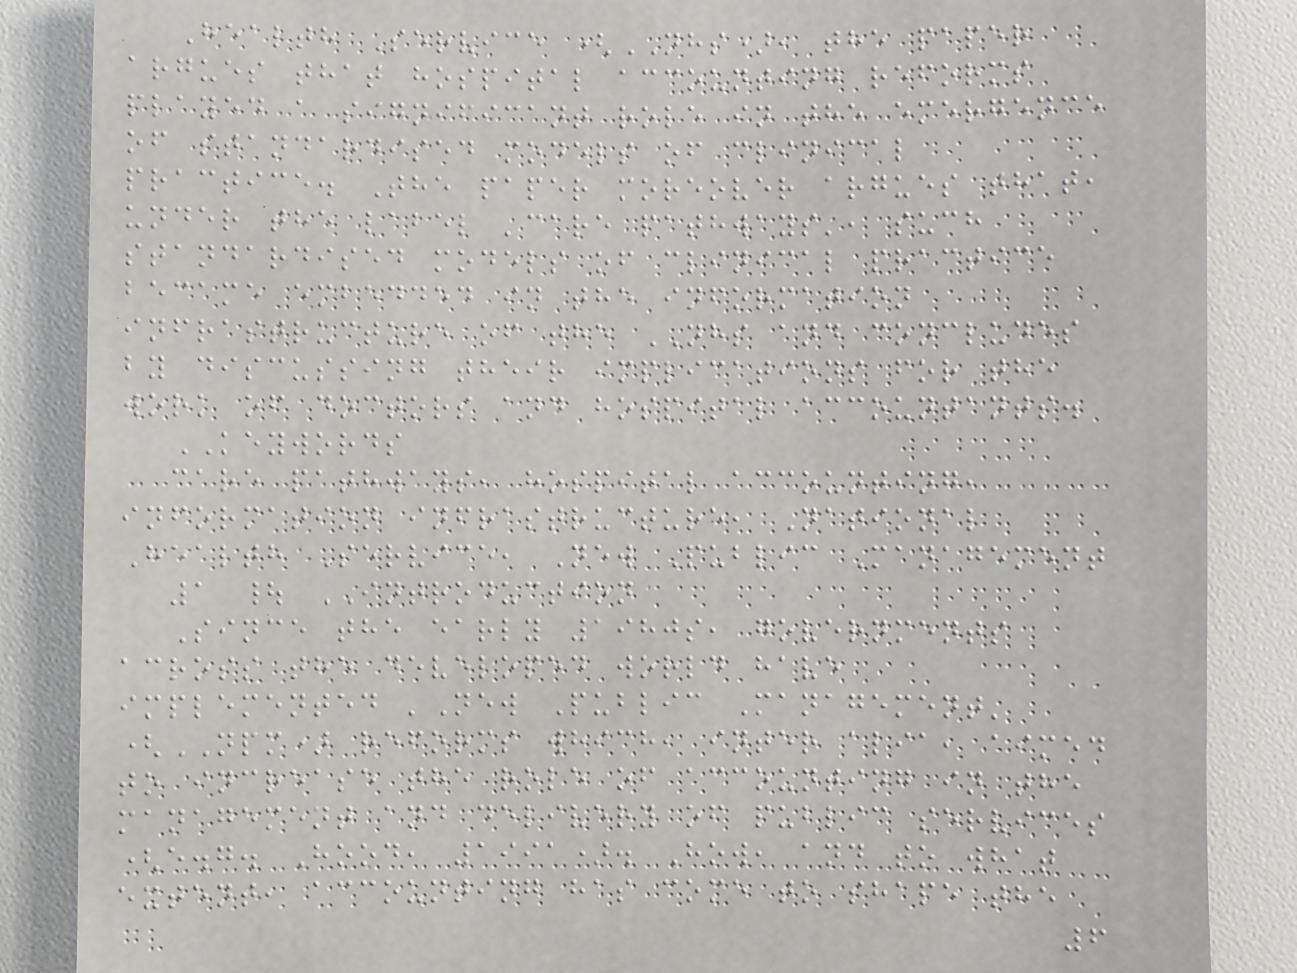Health Service (NHS), the paper
argues that hospital accounting reforms
played a significant role in the emergence
of standardised models of clinical
practice. The paper moreover argues that,
under the label 'care pathways', such
standardised models of clinical practice
became embedded in the information
infrastructure of the NHS and concludes
by discussing their implications for the
work of doctors and hospital accountants.
KEYWORDS
care pathways, hospital accounting,
information infrastructure, National
Health Service, New Public Management
1 | INTRODUCTION
Since the early 1980s, governments
across the developed world have
implemented 'New Public Management'
(NPM) reforms which, inter alia, aimed
to increase the role of accounting in the
management and delivery of public services
(e.g. Hood, 1991). How, and to what
extent, accounting has come to shape the
6
